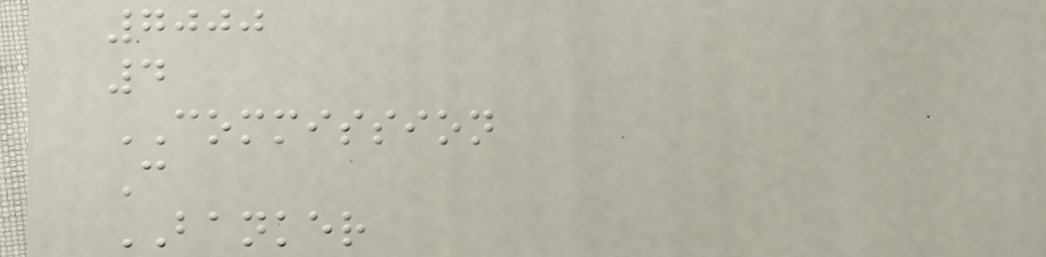7000
4
COMMISSION
C
BANKER
